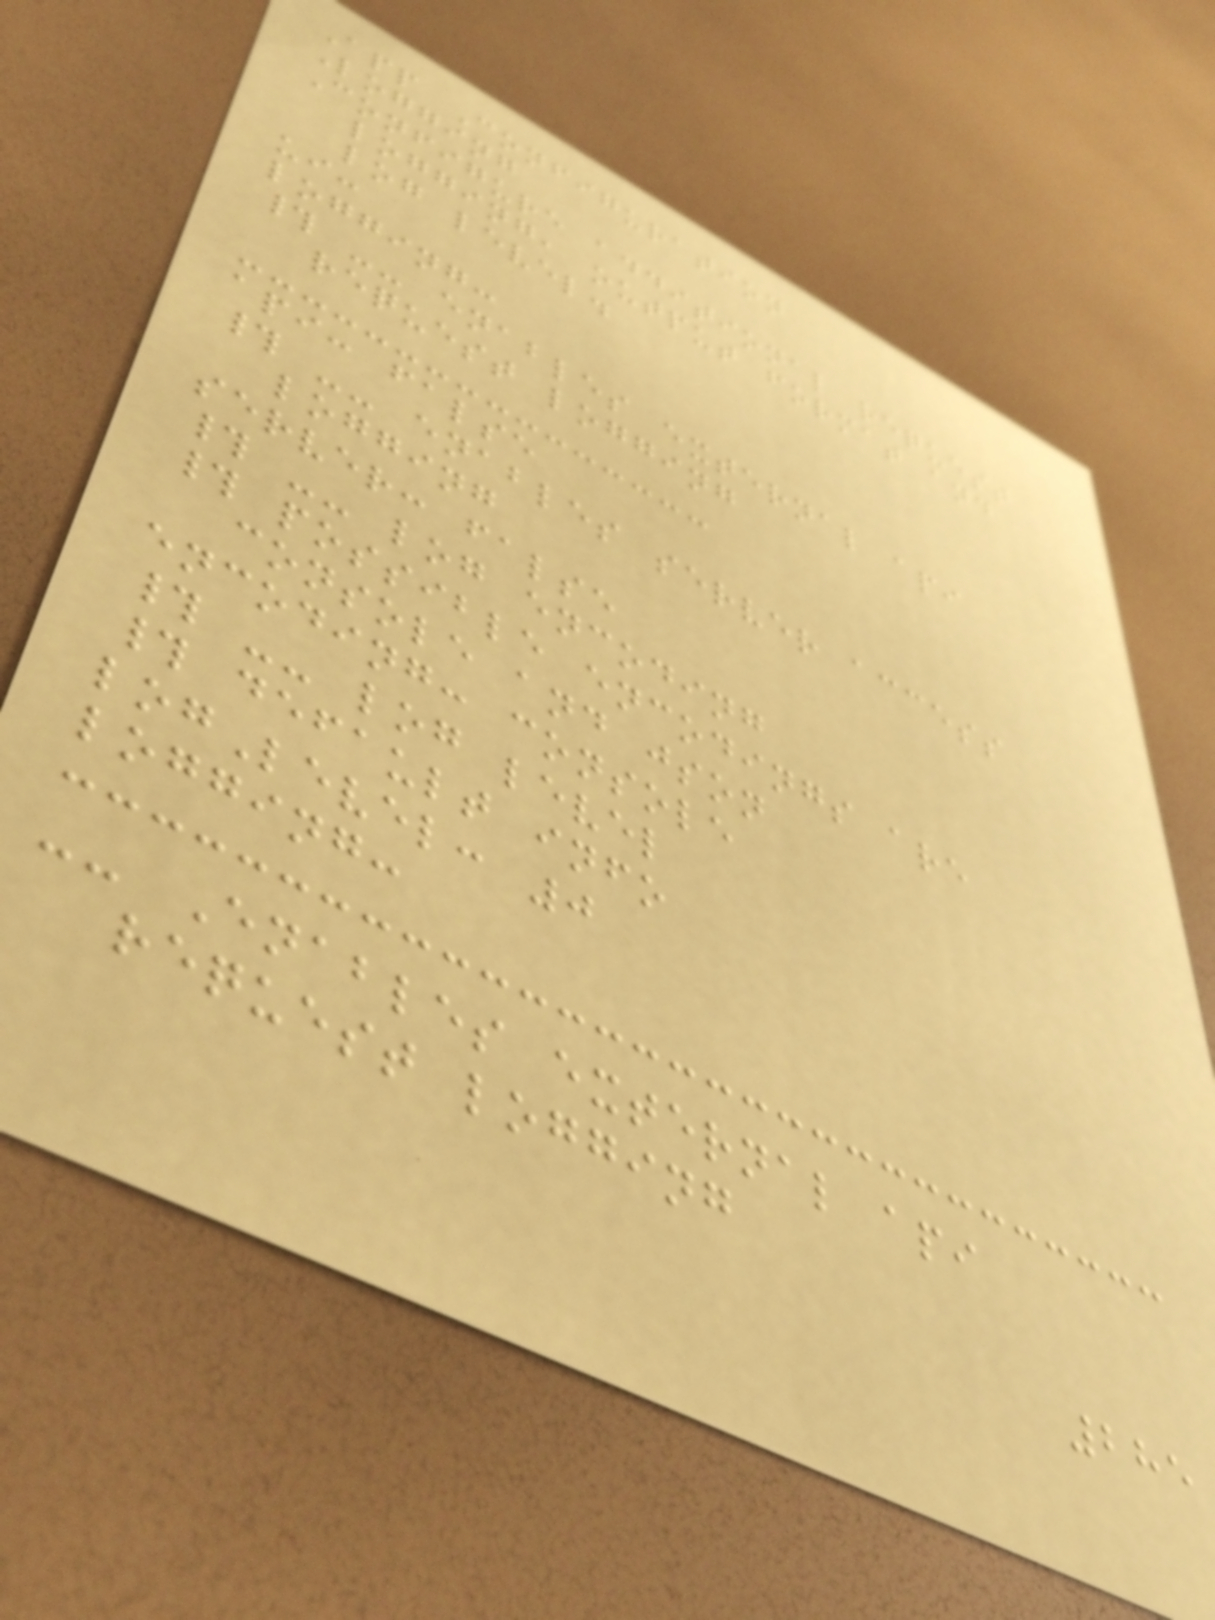App Configuration
Logging
Configure additional request
logging, output format and
log level.
ui:
logging:
# -- enables external api
request logging
api: false
# -- enables server access
logging
server: false
# -- log encoding
# possible encodings are
console and json
encoding: console
# -- log level
# default info
logLevel: 0
logging:
-- Enables external api
request logging
285
